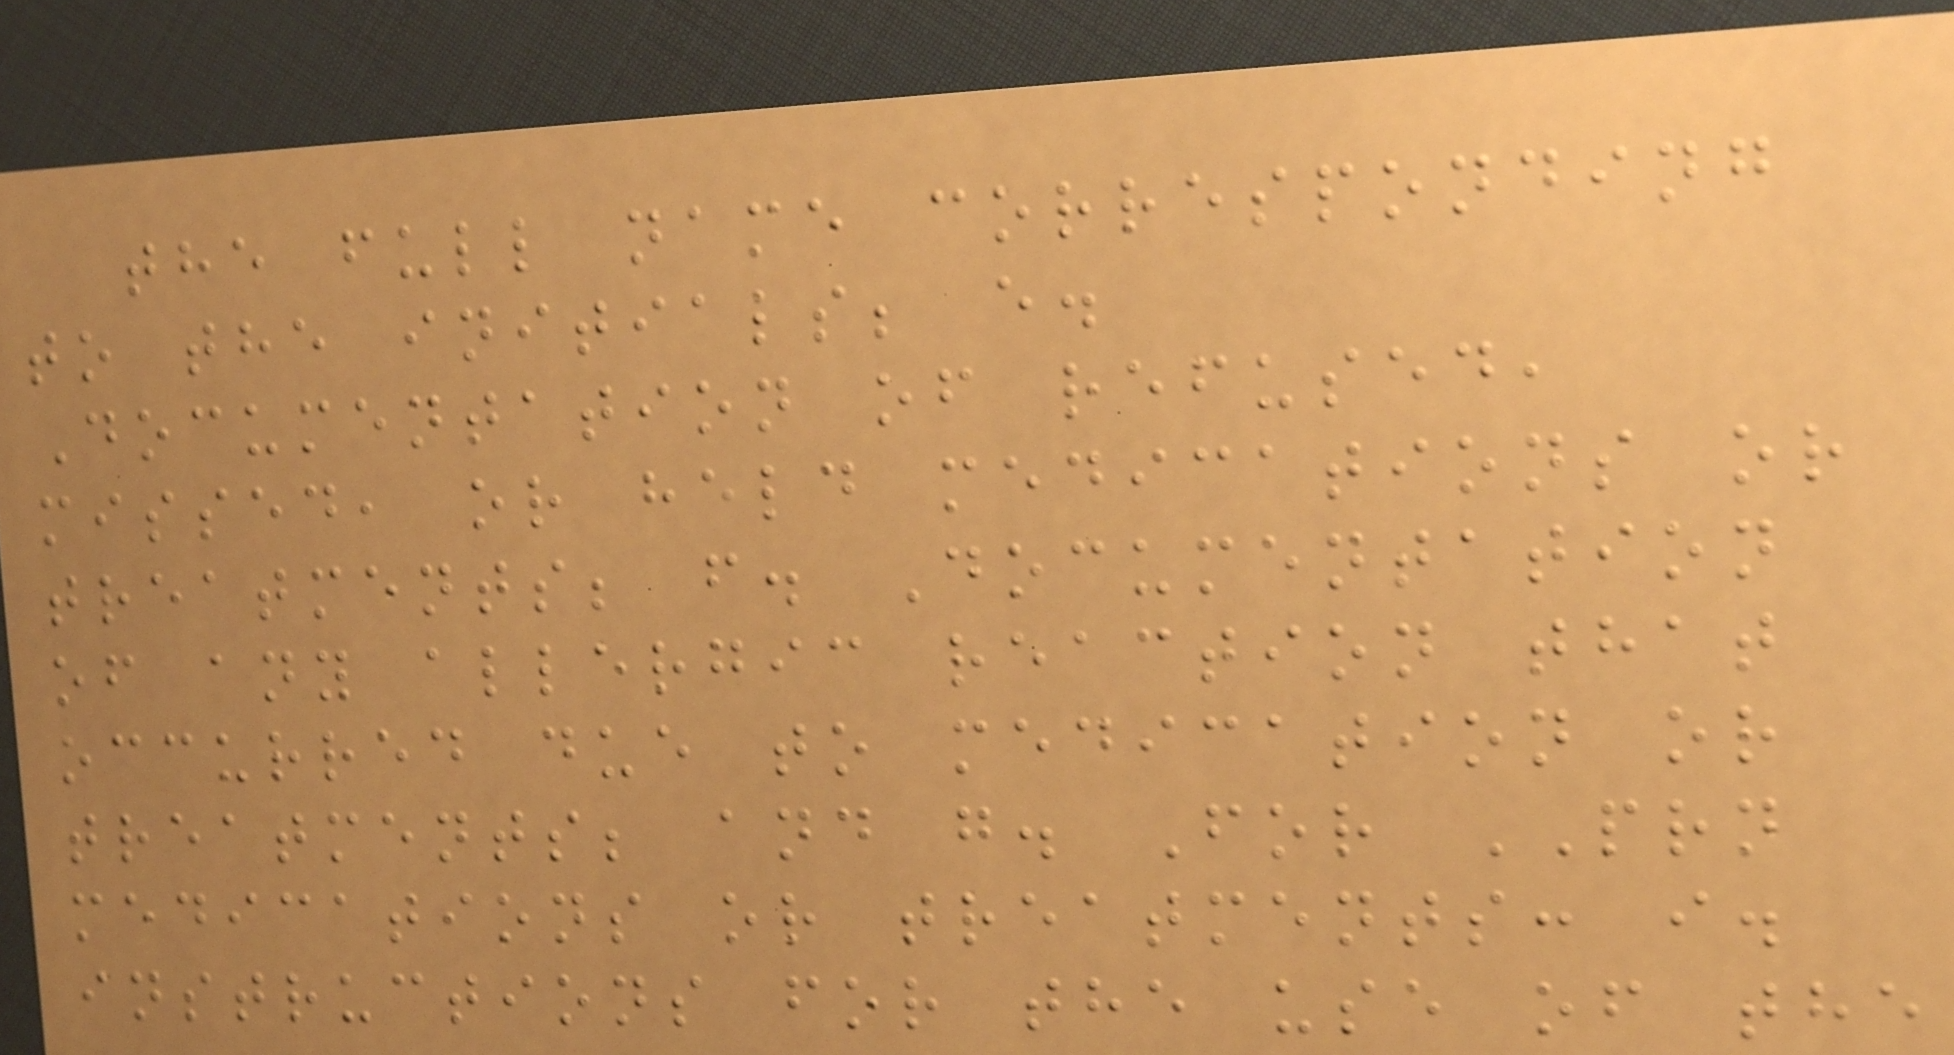the full name corresponding
to the initials; e.
Documentation of refused,
missed, or held medications or
treatments; f. Documentation
of any allergic reaction that
occurred due to medication or
treatments; and g. For PRN
medications or treatments: i.
instructions for the use of the
